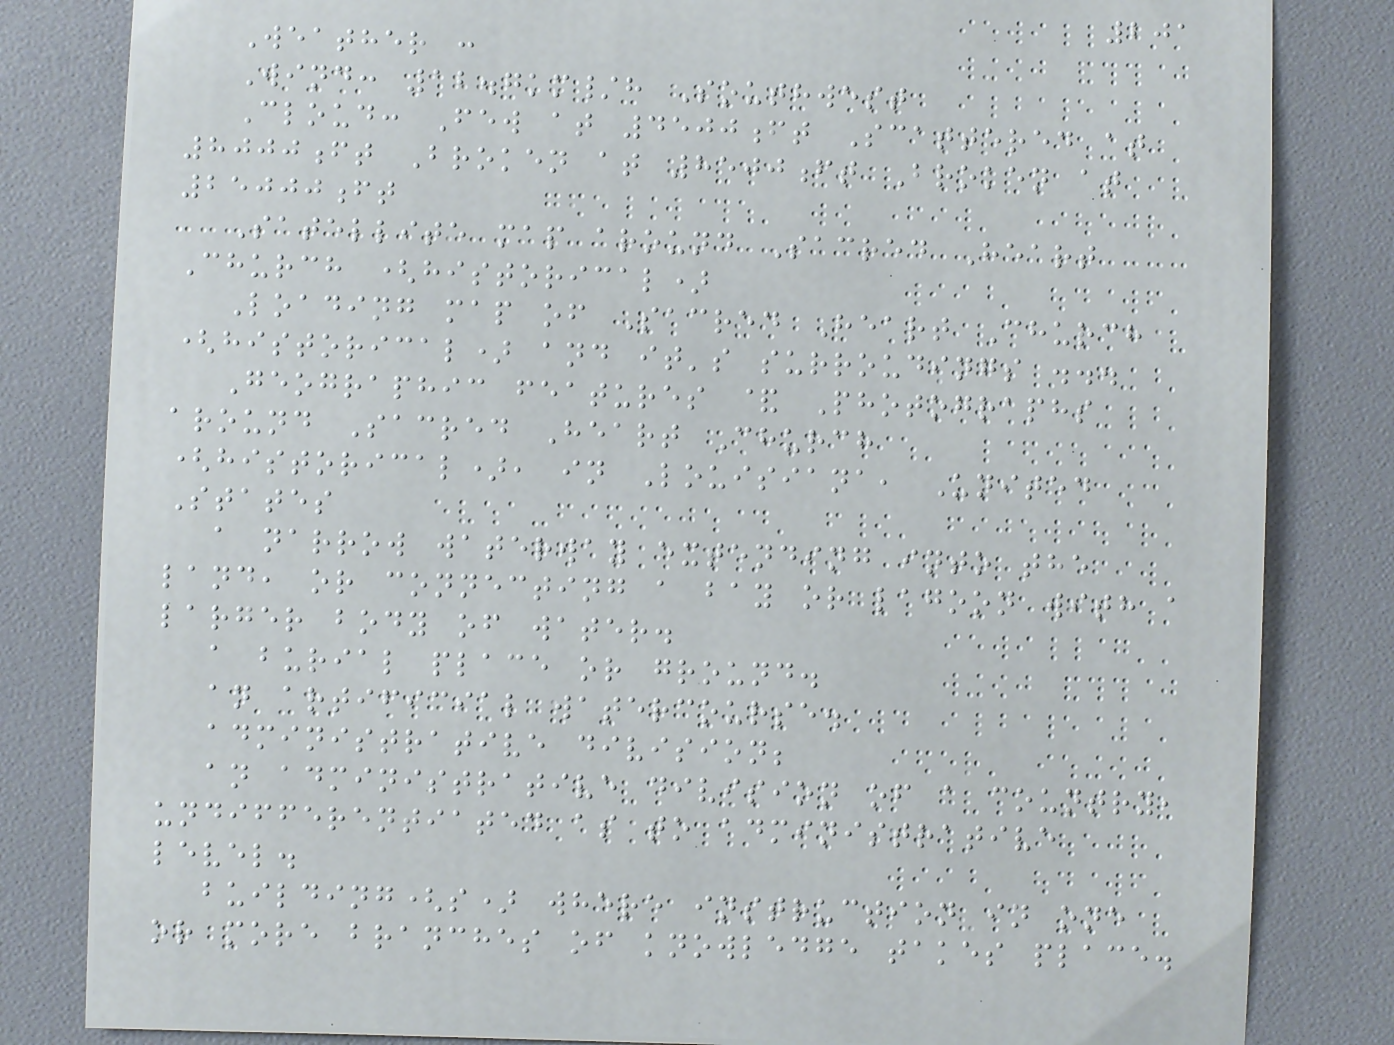201
Weather :
Wind: 12.7km/h Southwest
Cloud: Few at 4500ft Scattered at
8000ft Broken at 8500ft Broken at
25000ft
Satellite map around Sacred Heart
Church (historical)
Loading map of Sacred Heart Church
(historical) and it's surroudings ...
Geographic features & Photographs
around Sacred Heart Church
(historical), in Louisiana, United
States
a narrow waterway extending into the
land, or connecting a bay or lagoon with a
larger body of water.
a burial place or ground.
an artificial watercourse.
administrative division;
an administrative division of a country,
undifferentiated as to administrative
level.
building(s) where instruction in one
or more branches of knowledge takes place.
